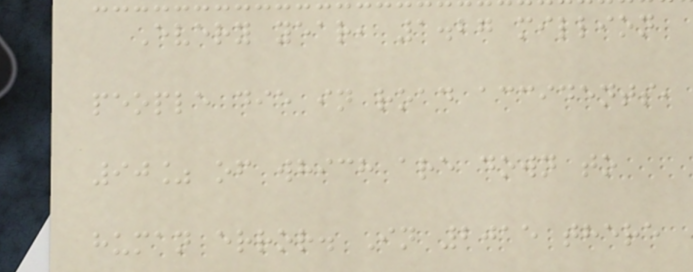Every year, 1.27 million
people die in road accidents,
90% of which are down to
human error. In 2015 there
